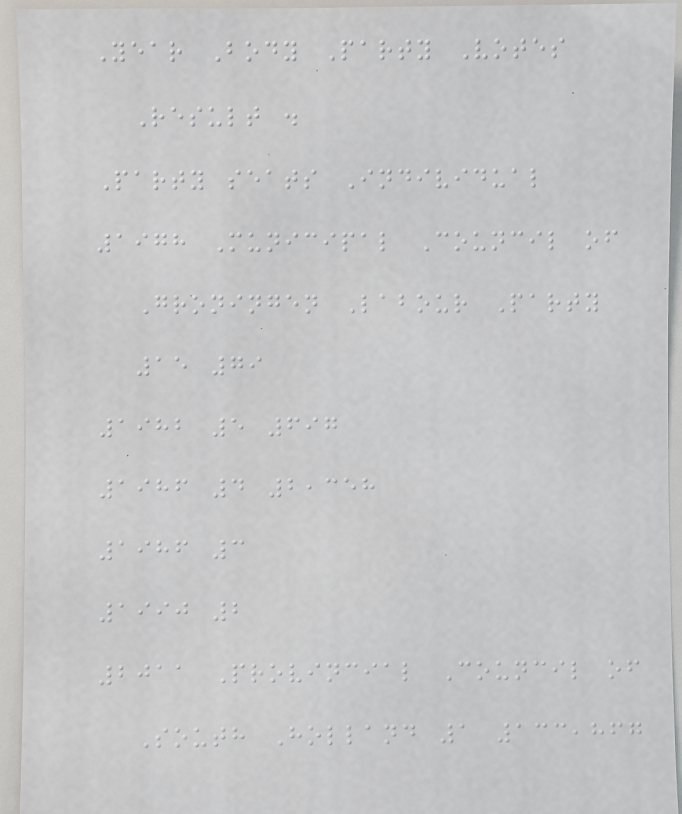Year Body Party Votes
Result .
Party seats Individual
1978 Municipal Council of
Groningen Labour Party
15 79
1982 5 697
1986 4 2,358
1986 3
1990 2
2011 Provincial Council of
South Holland 1 133,867
